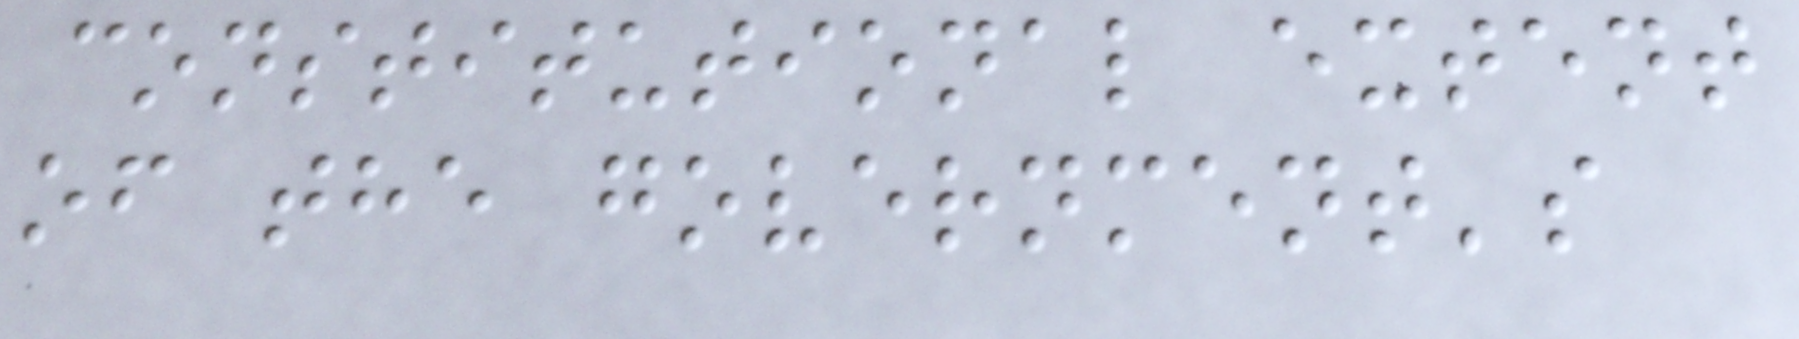constitutional extent
of the government's
